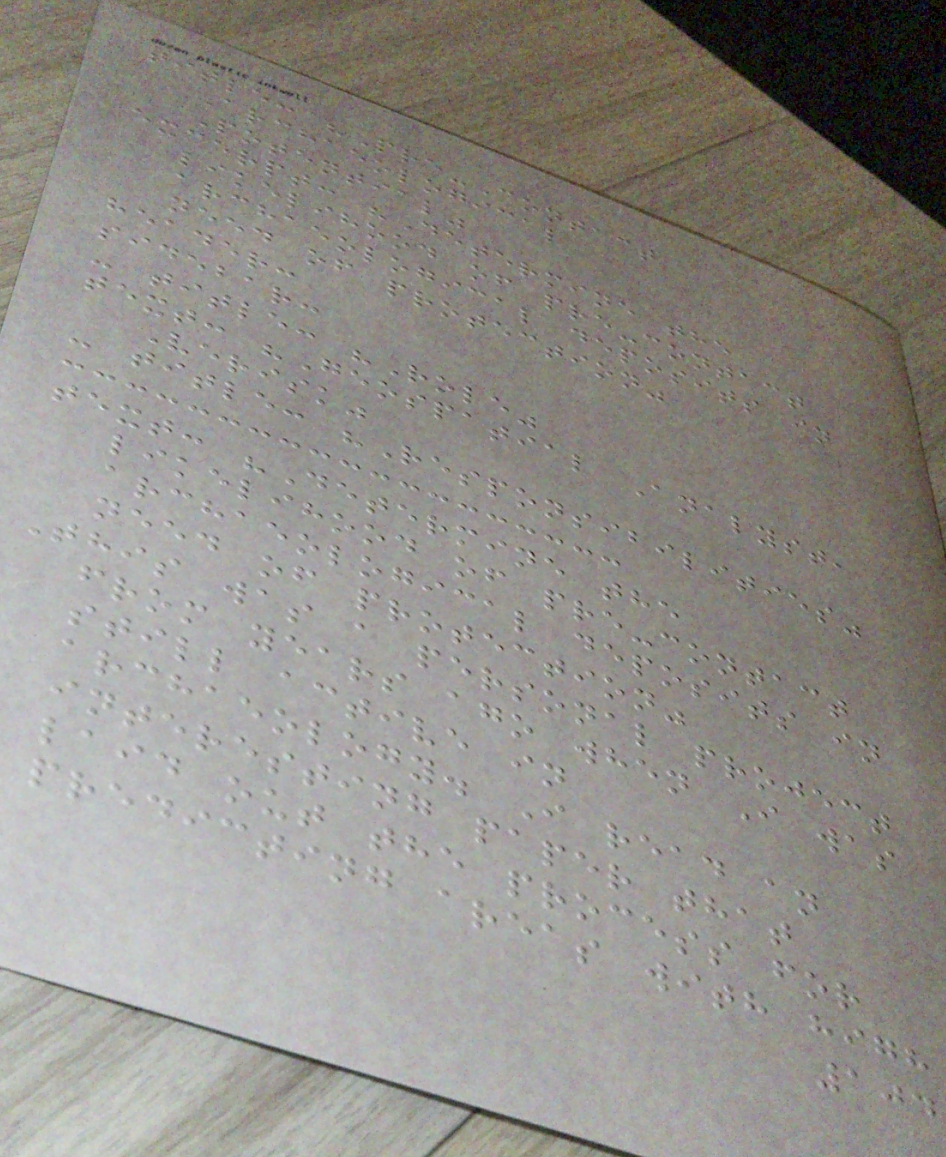title: "Pre-Contact
Archaeological
Potential"
excerpt: "Determine the
likelihood of pre-contact
archaeological deposits in
need of protection"
header:
sidebar:
- title: "Role"
text: "Geospatial Analyst,
Verisk"
- title: "Responsibilities"
text: "Determine the
likelihood of pre-contact
archaeological deposits in
need of protection"
This was a personal project
from years ago when I was
still active in
archaeology. I read an
interesting paper that
laid out the process for
predicting areas with high
104
